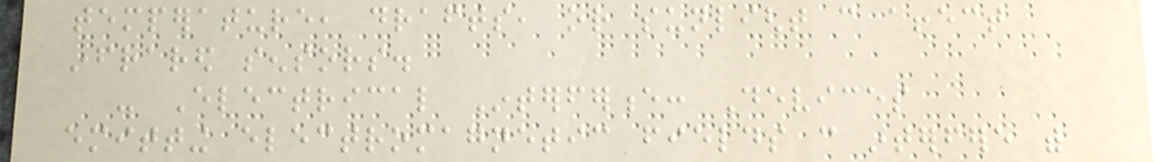temperature, drafts, or sunlight can affect
infrared sensors.
- Electrical Interference: Devices
emitting electromagnetic fields can interfere with
